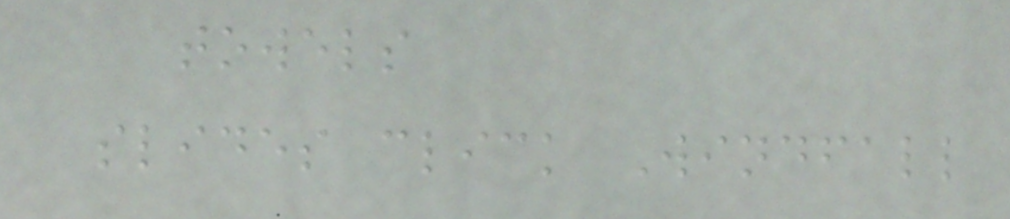towels
slides click Windfall
